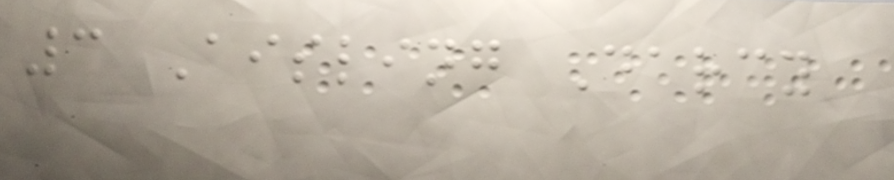3 Aisling Darcy
